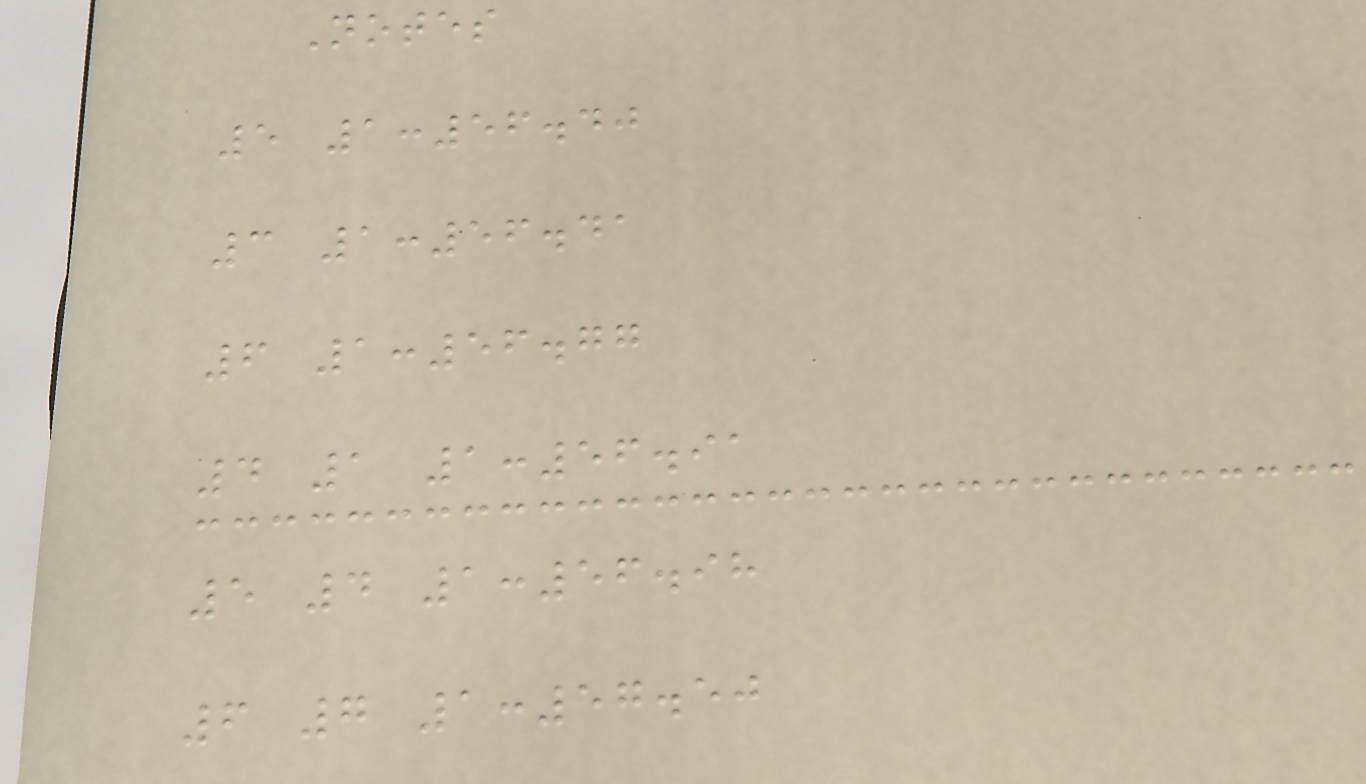Notes
5 1:56.40
3 1:56.41
6 1:56.77
4 1 1:56.91
5 4 1:56.98
6 7 1:57.50
